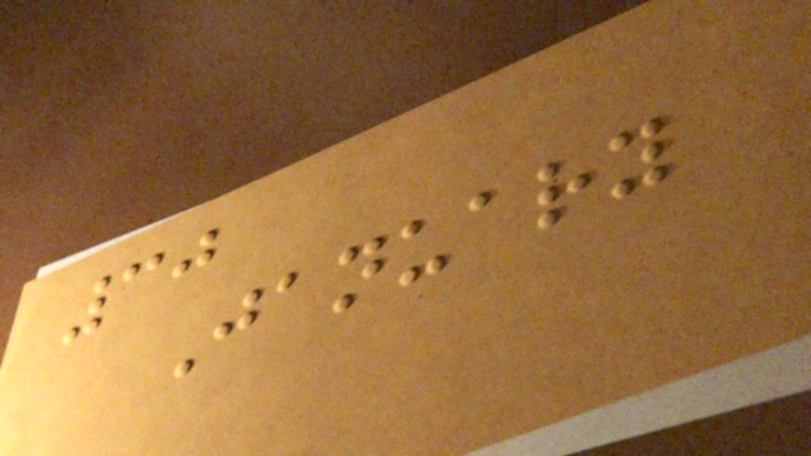30
January
